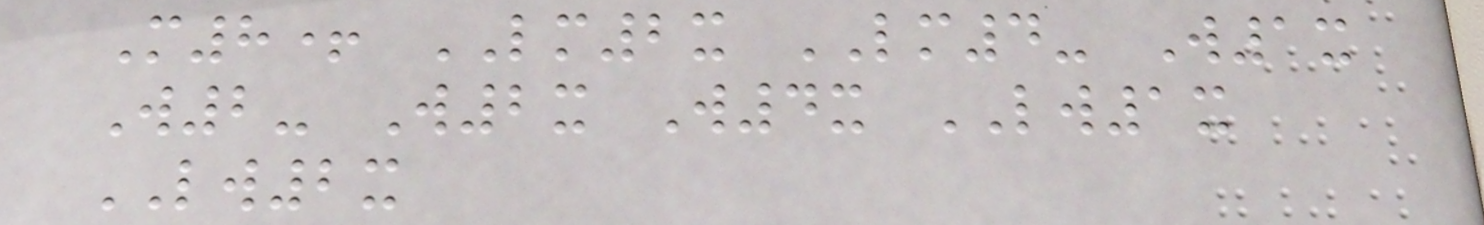M8+ LM2x LM4- W1x
W2- W2x W4x LW1x
LW2x
